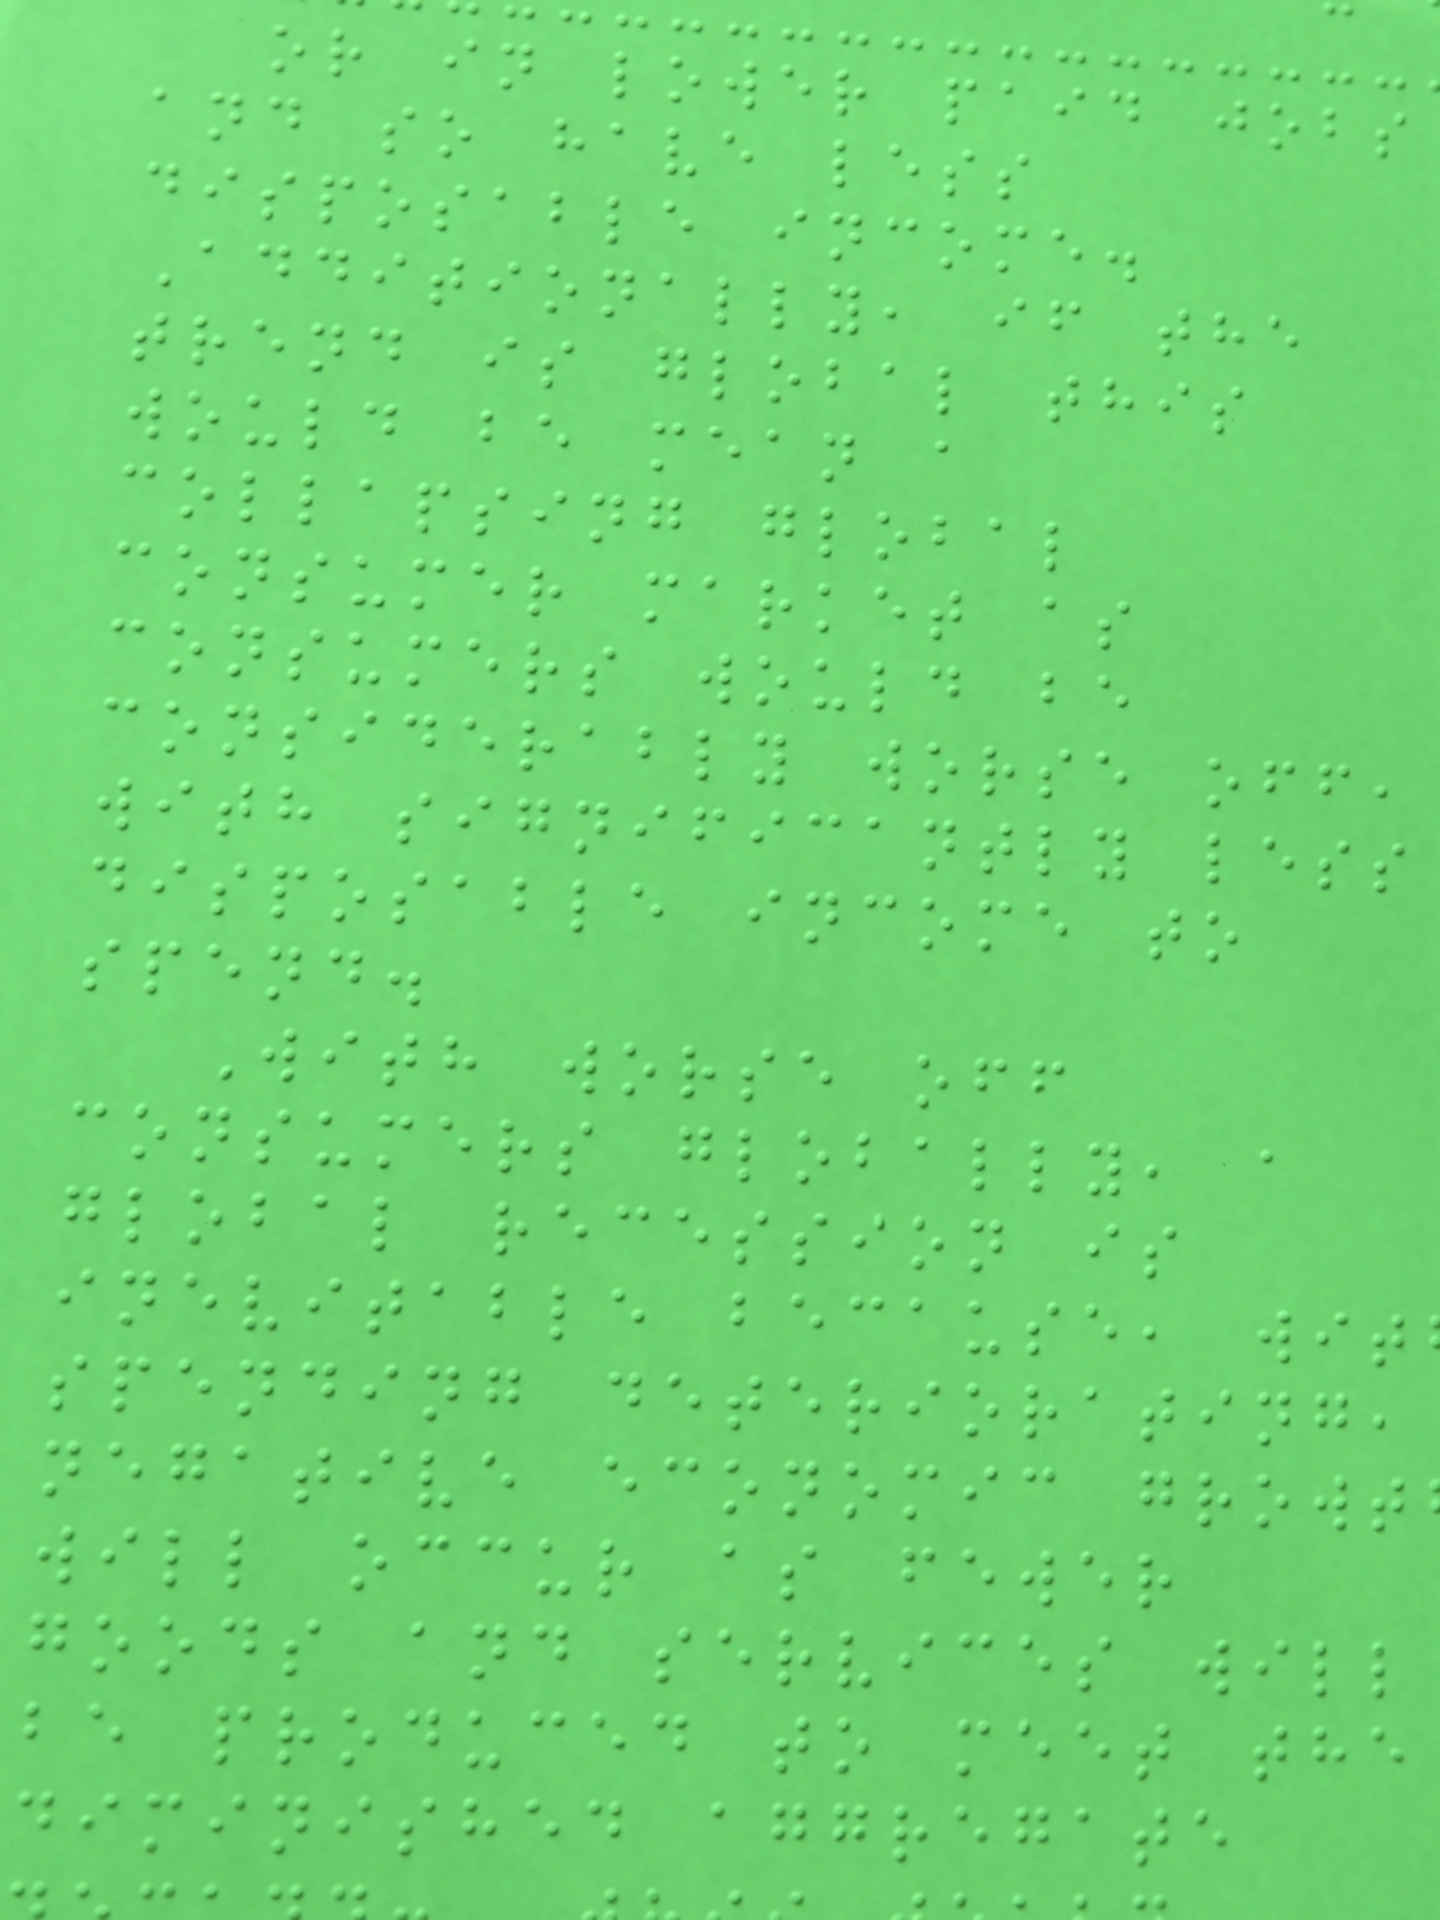or in lower paid jobs
and so have less
disposable income.
Additionally, if the
trend is global this
would be mean a
collapsing global
consumer market as
consumers would be
considerably worse off,
with significantly less
disposable income to
spend.
With worse off
consumers globally, a
global recession is
inevitable because, wit
spending deteriorating,
negative economic growt
will occur as fewer
goods and services will
be produced to meet the
diminished aggregate
